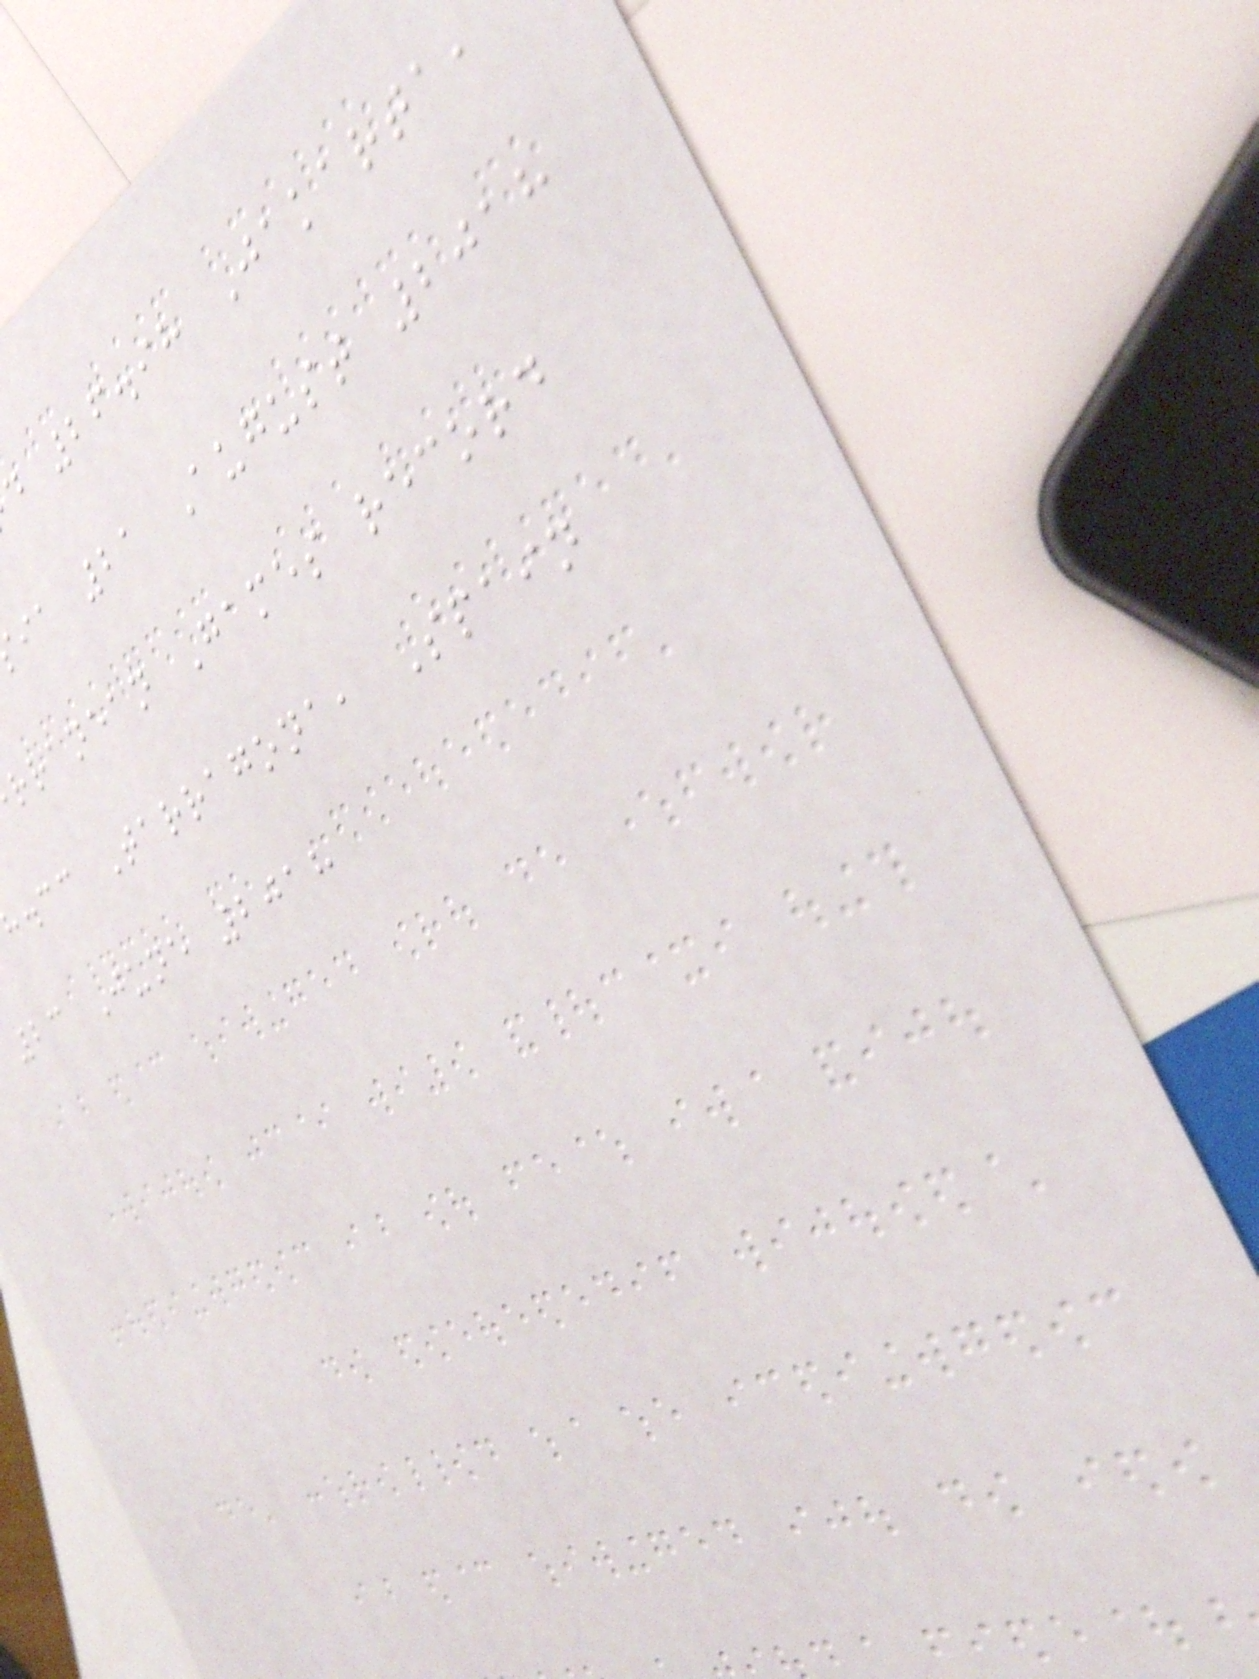d 26.98 Jakarta,
ia 21 August 2018
rranean Games record
.cc Tarragona, Spain
23 June 2018
